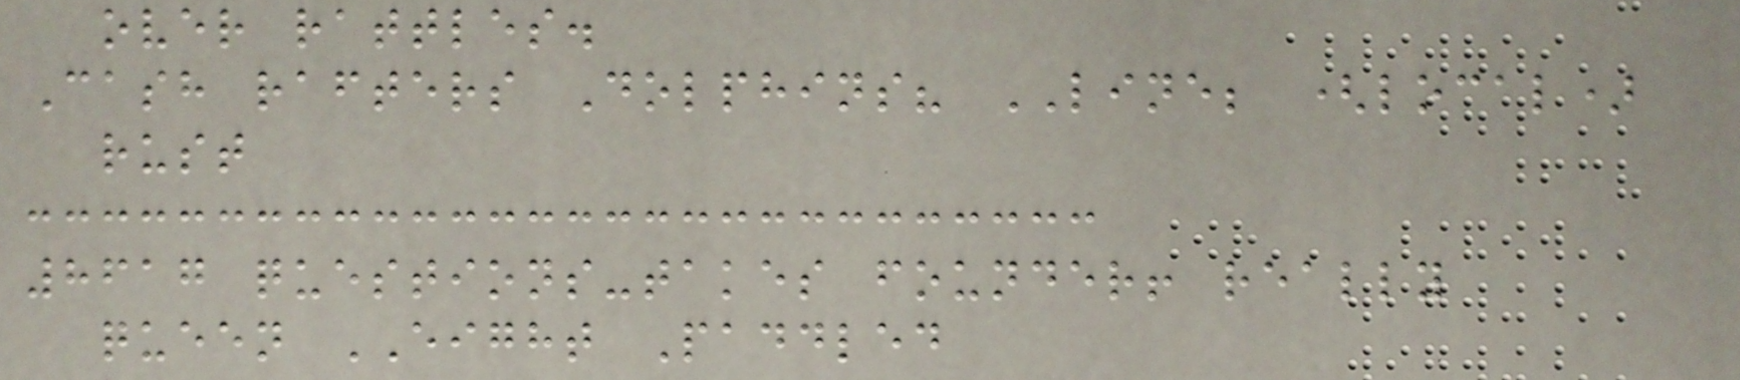over rattles.
Cash rafters Dolphins? LINE; (local)
rust
8617 questions-takes founder! really
queen EIGHT Paddled
